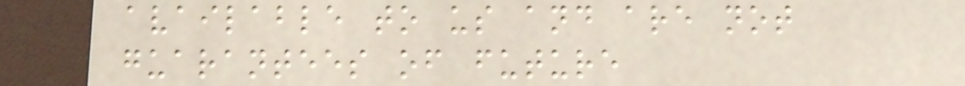available to us and are not
guarantees of future
